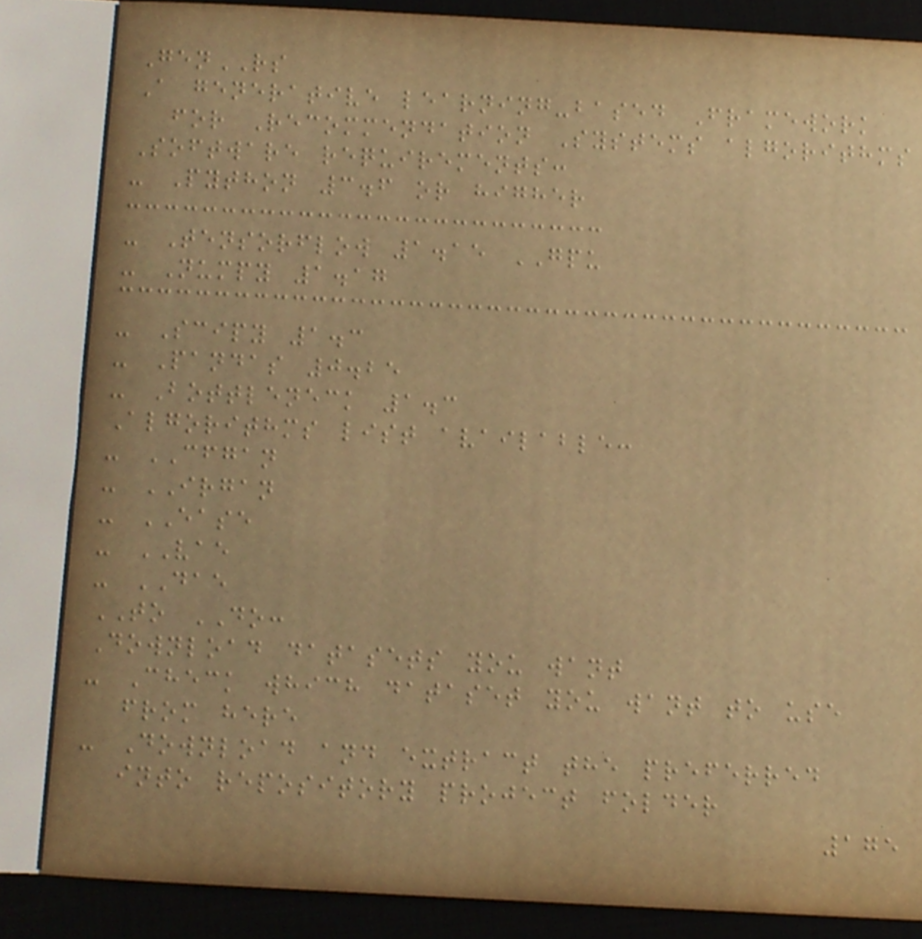GenRS
A generative learning-based Framework
for Recommendation Systems algorithms
Software requirements:
- Python 3.6 or higher
- Tensorflow 1.15 GPU
- Numpy 1.17
- Scipy 1.3
- Pandas 0.25
- Bottleneck 1.3
Algorithms list available:
- CFGAN
- IRGAN
- EASE
- VAE
- DAE
TO DO:
Download datasets you want
- Check which dataset you want to use
from here
- Download and extract the preferred
into repository project folder
175
